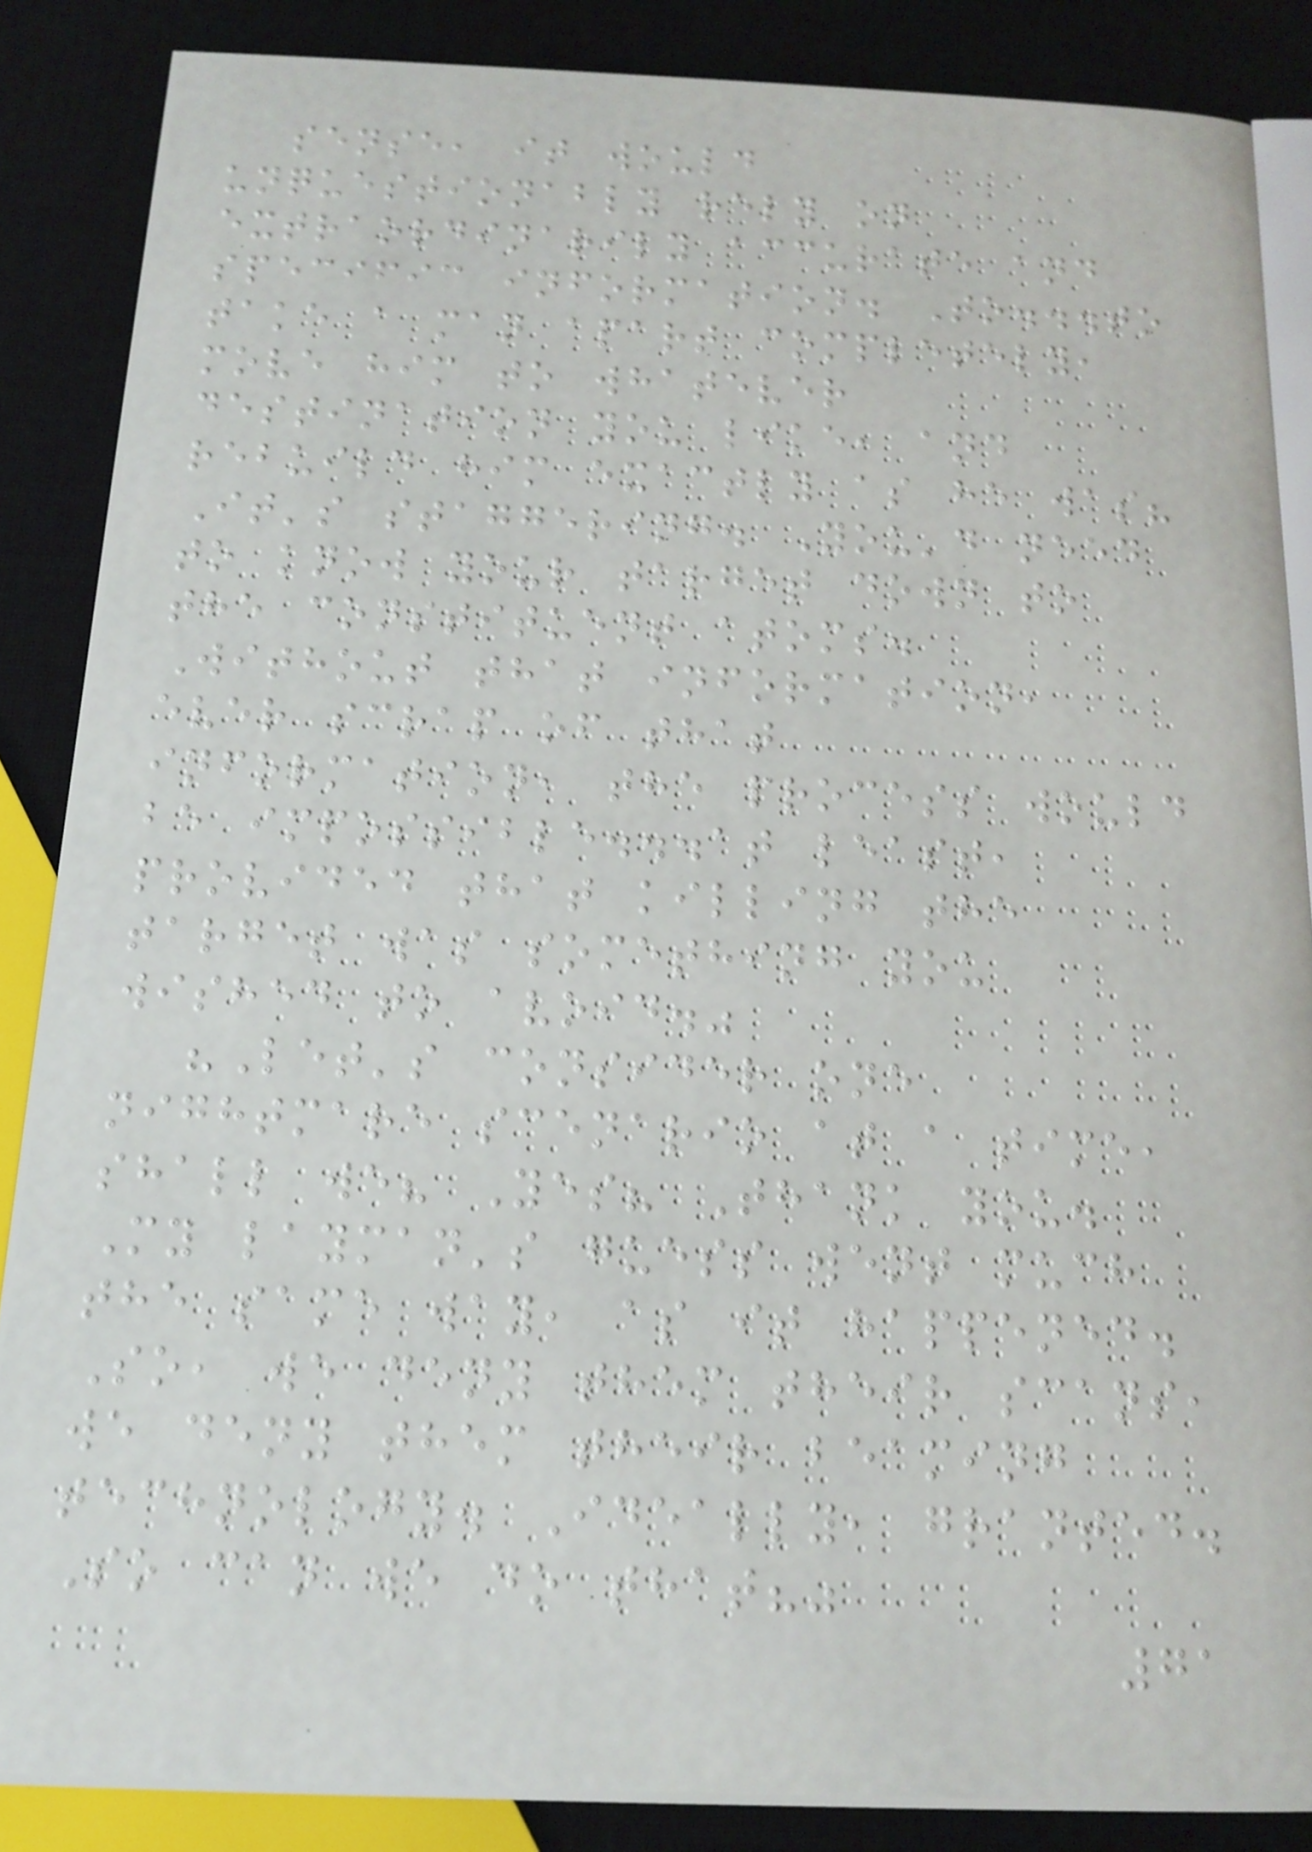sense, it would
unquestionably rely on
extraordinarily accurate and
specific information. To...to
take a man apart completely,
move him to whatever
destination you like, and
rebuild him exactly as he was?
It's staggering. You'd need
to know your target down to
the constituent atoms.
Without that information,
ever scrap of that
information, the process would
be impossible...at least,
provided that killing the
target was something you
wished to avoid."
"Let's consider one
nightmare scenario at a time,
shall we? Yes? Thank you.
My layman's guess went much
the same way, as it happened.
So, we deny them their scans,
we deny them their beaming
technology. Ideally, granted.
So can we do that?"
71
